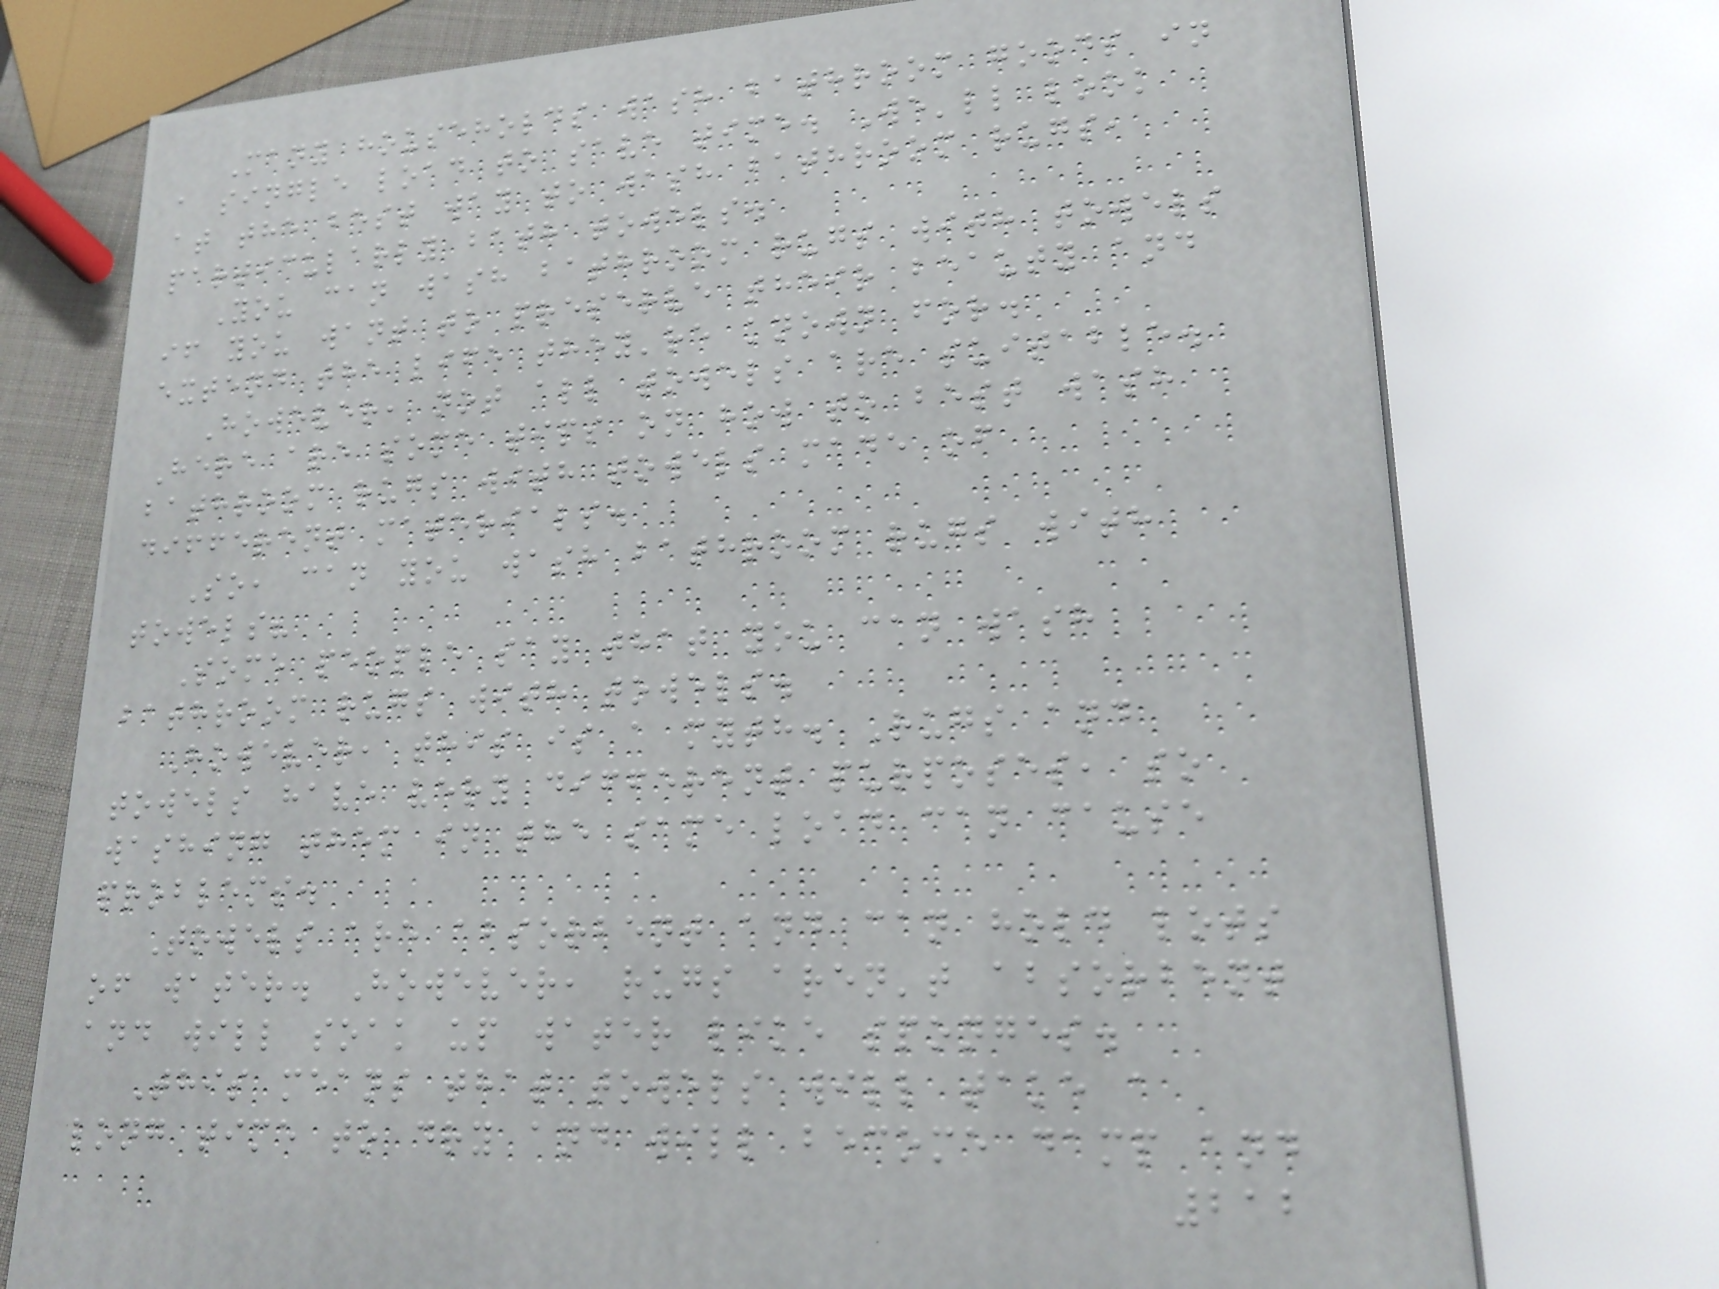Many households wash bathroom goods in
a single load to save time. We'll look
at the best way to wash bathroom rugs,
particularly bath towels.
You can wash bathroom rugs with towels
if you want to preserve their beauty and
extend the life they're known for.
However, not all towels are suitable.
Here are some tips on how to best wash
bathroom rugs with towels made of
different materials.
So, can you wash bathroom rugs with
towels?
Some people say that you can wash
bathroom rugs with towels.
However, this is a myth. Rugs and
towels have very different purposes, so
washing them in the same load can cause
problems.
Towels are absorbent and can hold lots
of water. However, rugs aren't absorbent
and will soak up water like sponges.
This means that towels will take a
long time to dry and will become damp and
212
